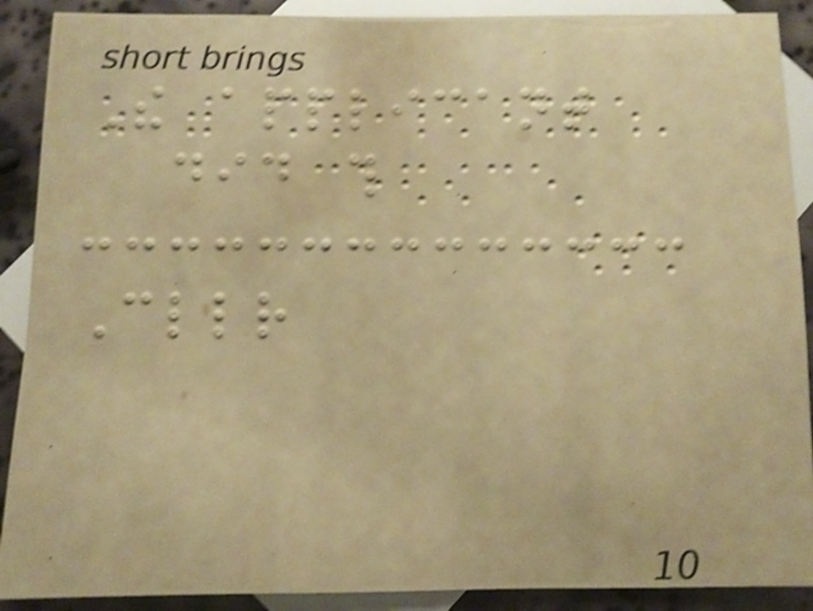The applicant
did this
Cllr
